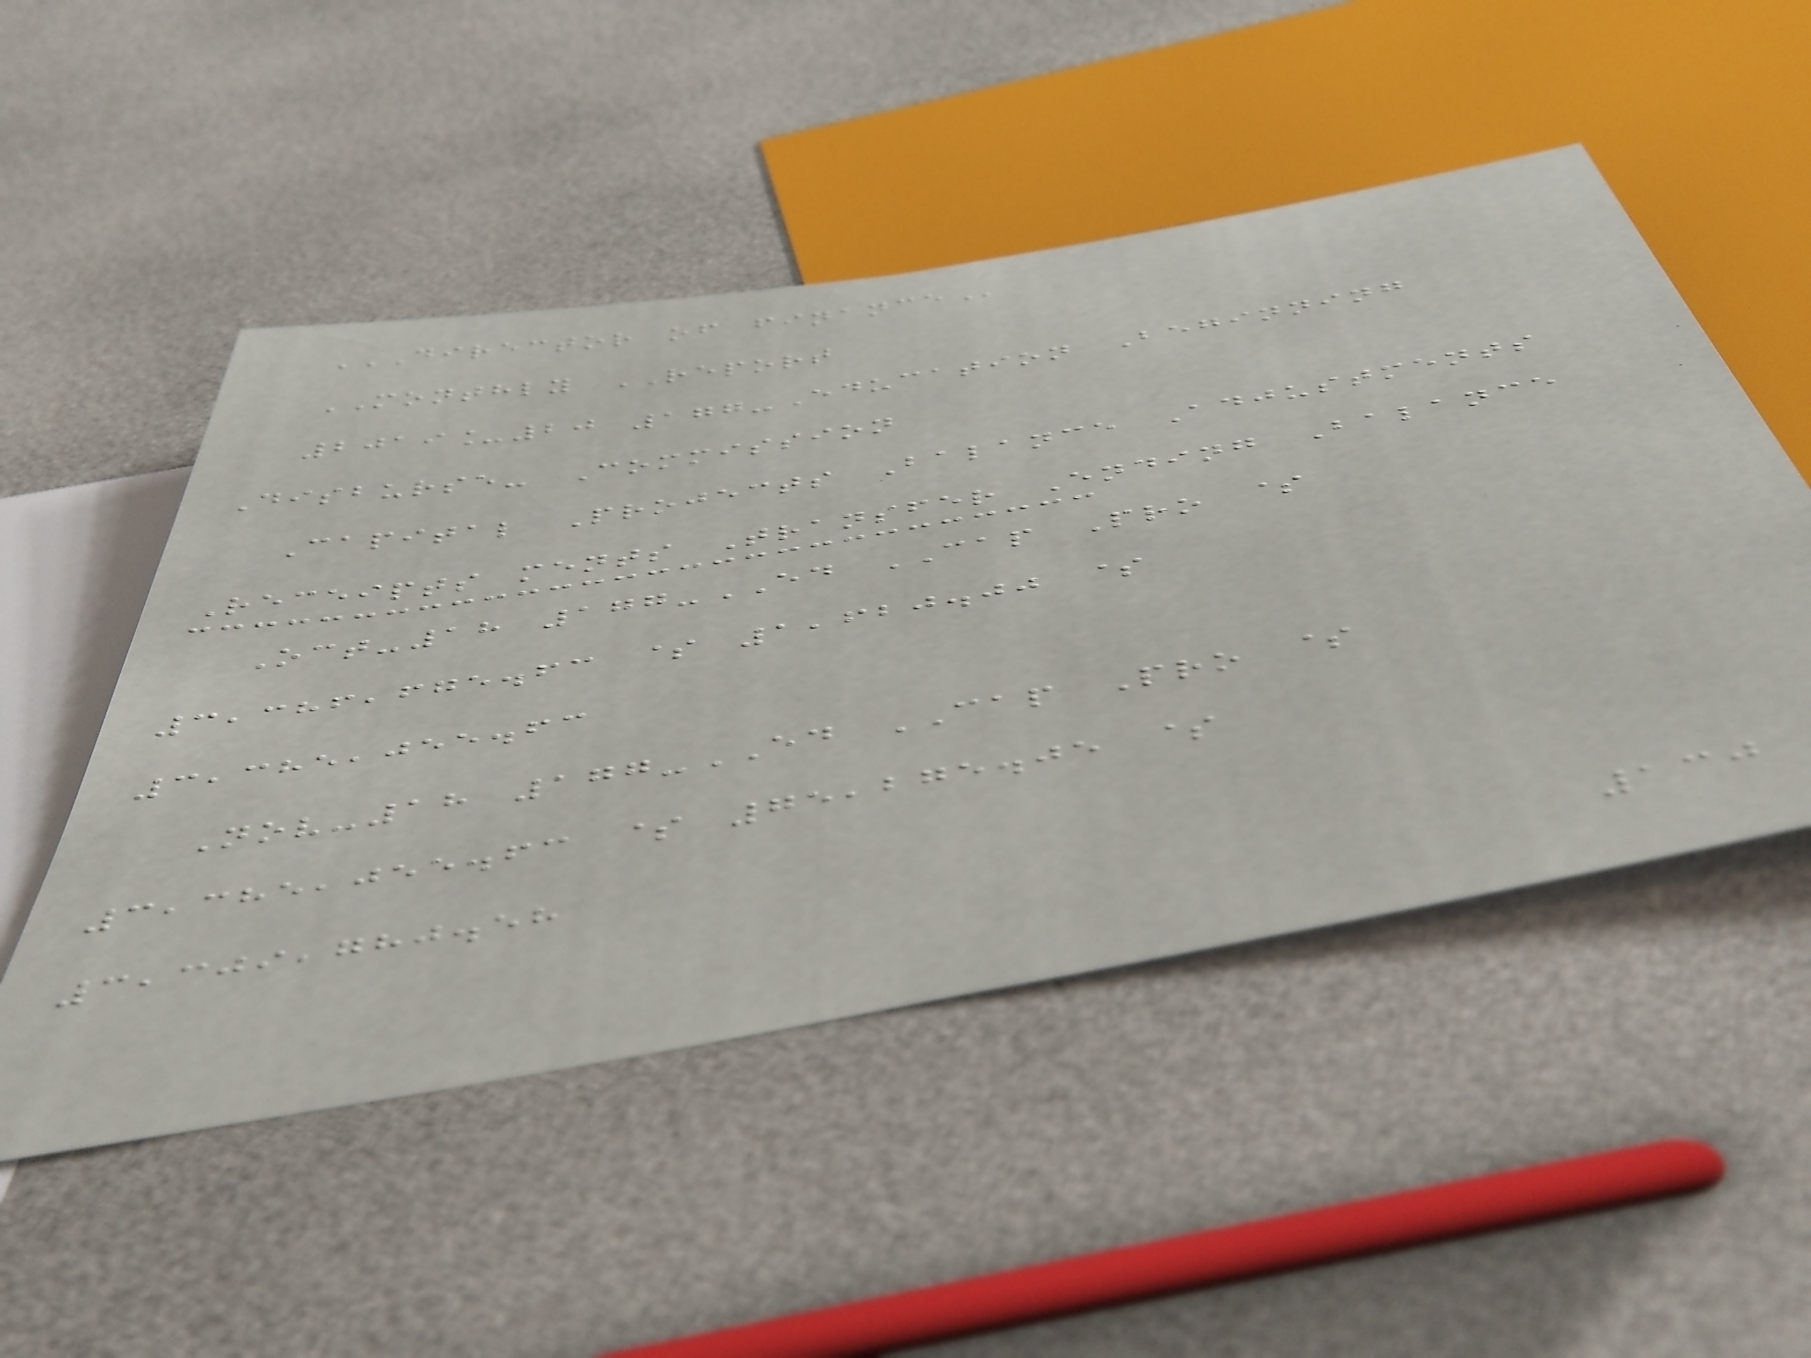DIRECTOR OF FINANCE
MONTHLY REPORT
2019_20 177-Education Beginning
Disburse- Commission
Capital Projects Balance Adjustments
Receipts ments Transfer Ending Balance
Oct-18 177-ED CAP Pro $
3,386,675.63 $ 1,620.00 $
3,385,055.63
Nov-18 177-ED CAP Pro $
3,385,055.63 $ 75,275.05 $
3,309,780.58
130
